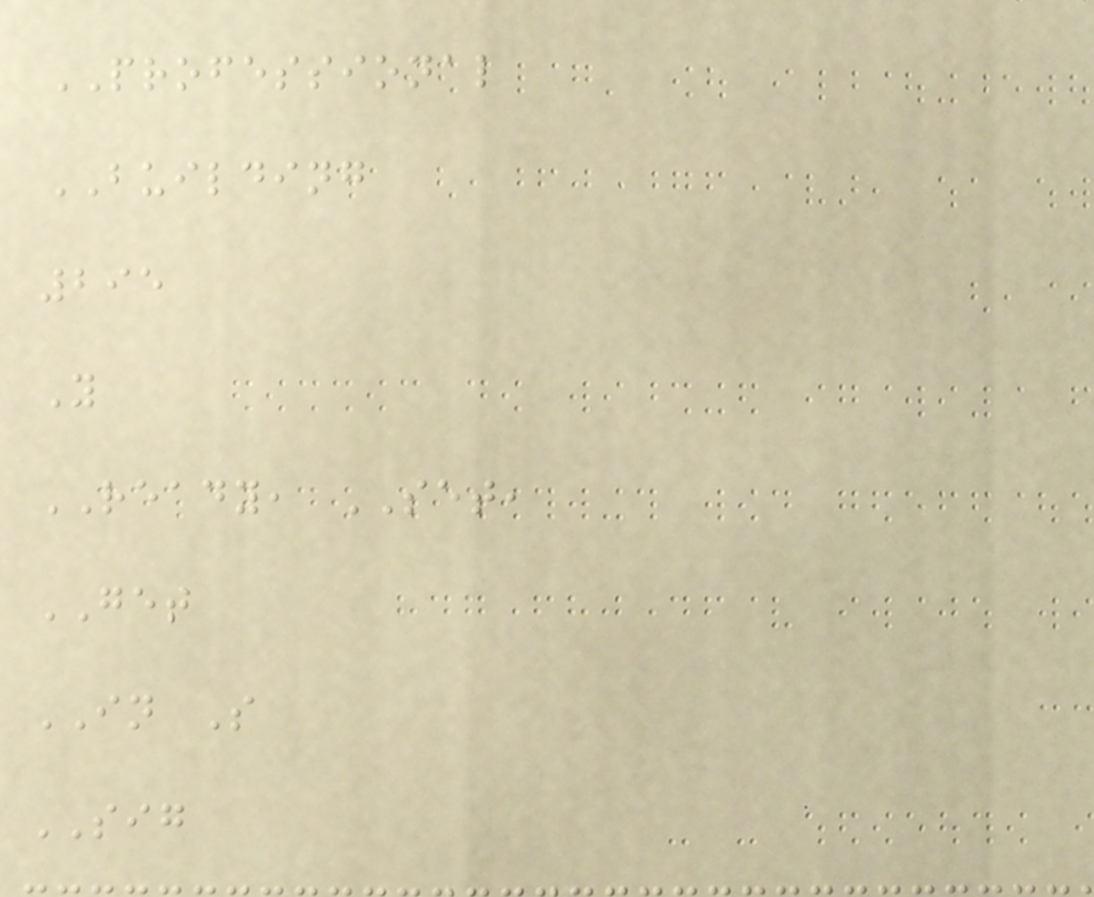PROFESSIONAL
BUILDING
295
Y
READY, SET,
GET
IN S
SIG
